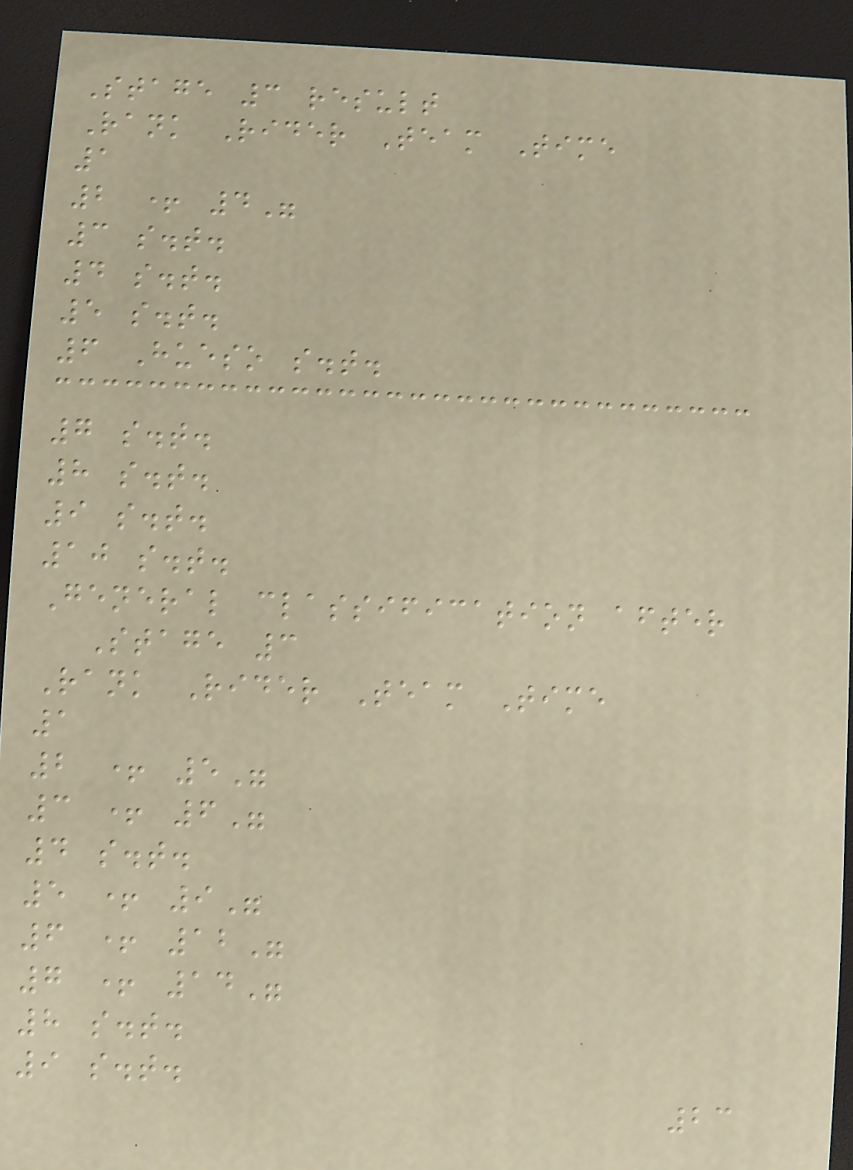Stage 3 result
Rank Rider Team Time
1
2 + 4"
3 s.t.
4 s.t.
5 s.t.
6 Hueso s.t.
7 s.t.
8 s.t.
9 s.t.
10 s.t.
General classification after
Stage 3
Rank Rider Team Time
1
2 + 5"
3 + 6"
4 s.t.
5 + 9"
6 + 12"
7 + 14"
8 s.t.
9 s.t.
23
